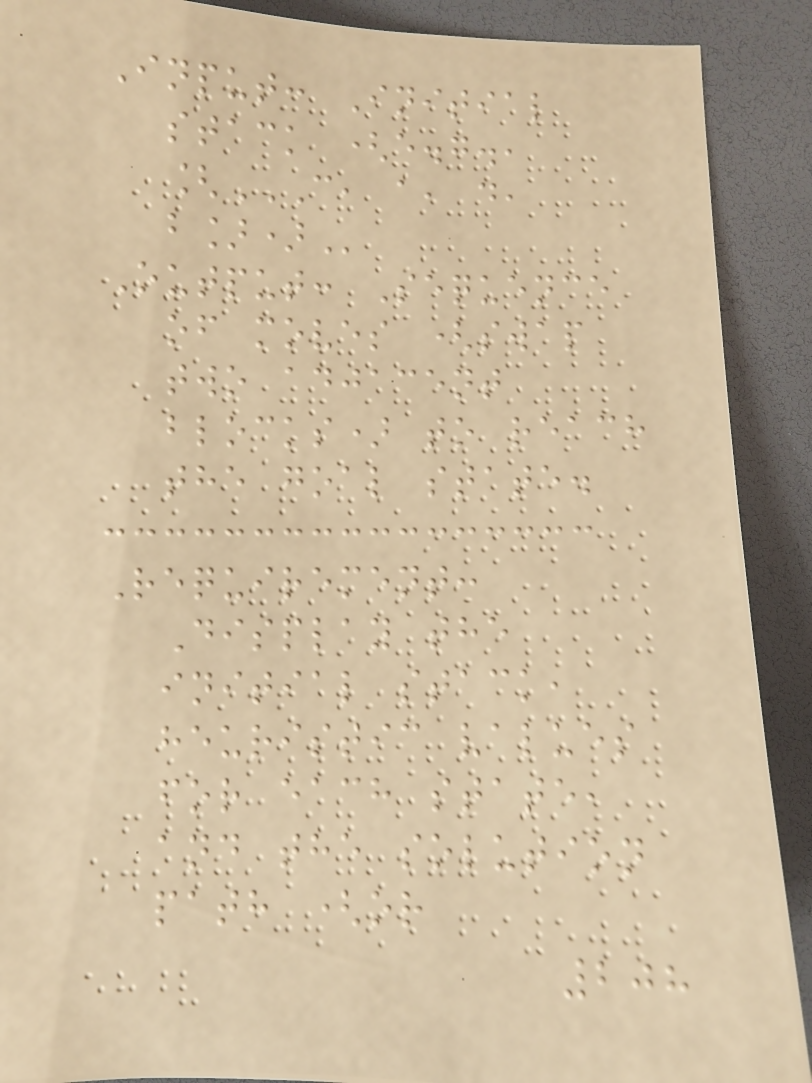Input: Initial
stack (e.g.,
[C, A, D,
B])
Output: Sequence
of moves (swap
two adjacent
blocks) to reach
the goal state.
Requirement:
Display the
initial stack,
heuristic values
for each state,
and the solution
path (or
208
